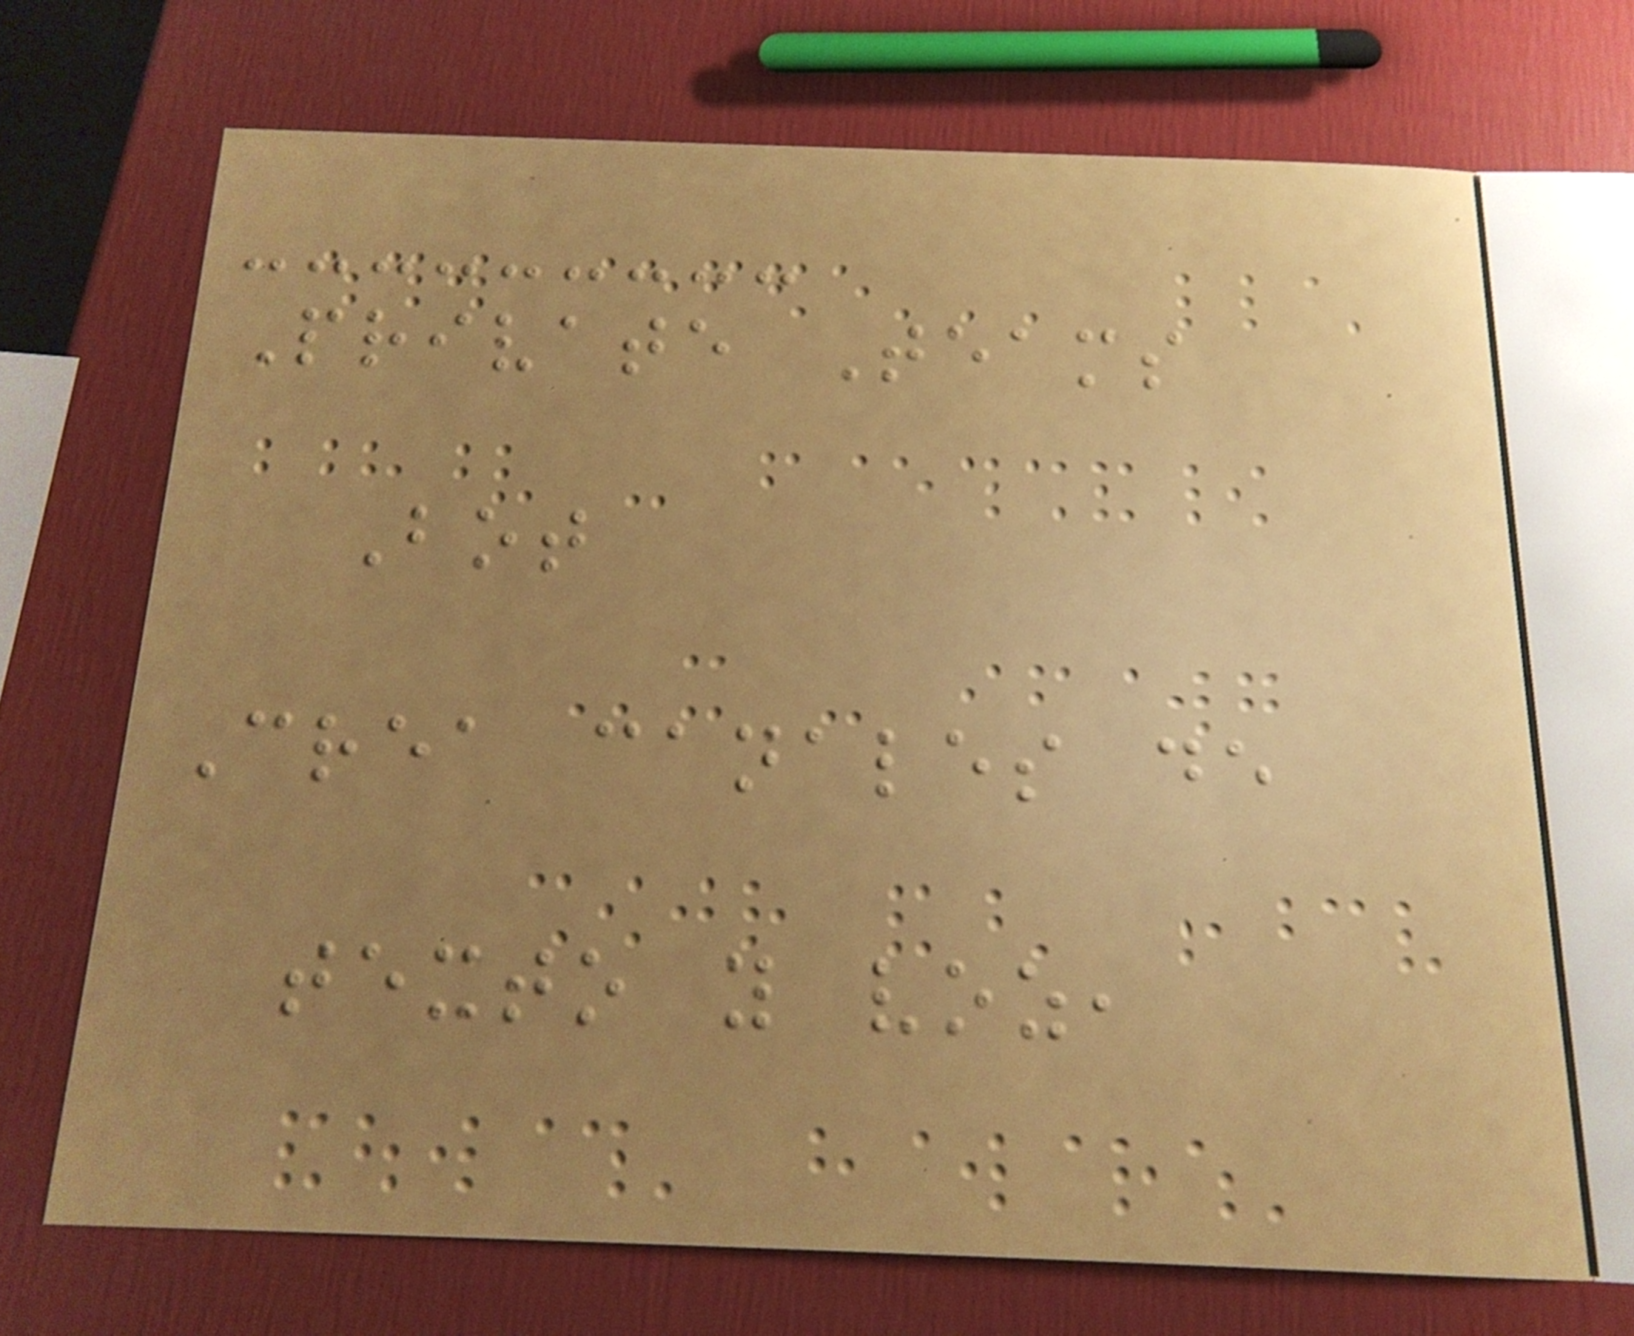Private Teams
Bot
Crea canales de
texto y voz,
